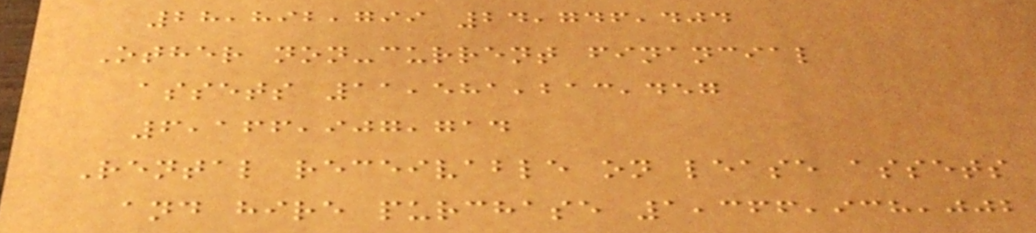28,892,799 24,746,404
Other non-current financial
assets 11,581,213,457
6,166,907,714
Rental receivable on lease assets
and hire purchase 1,366,938,002
